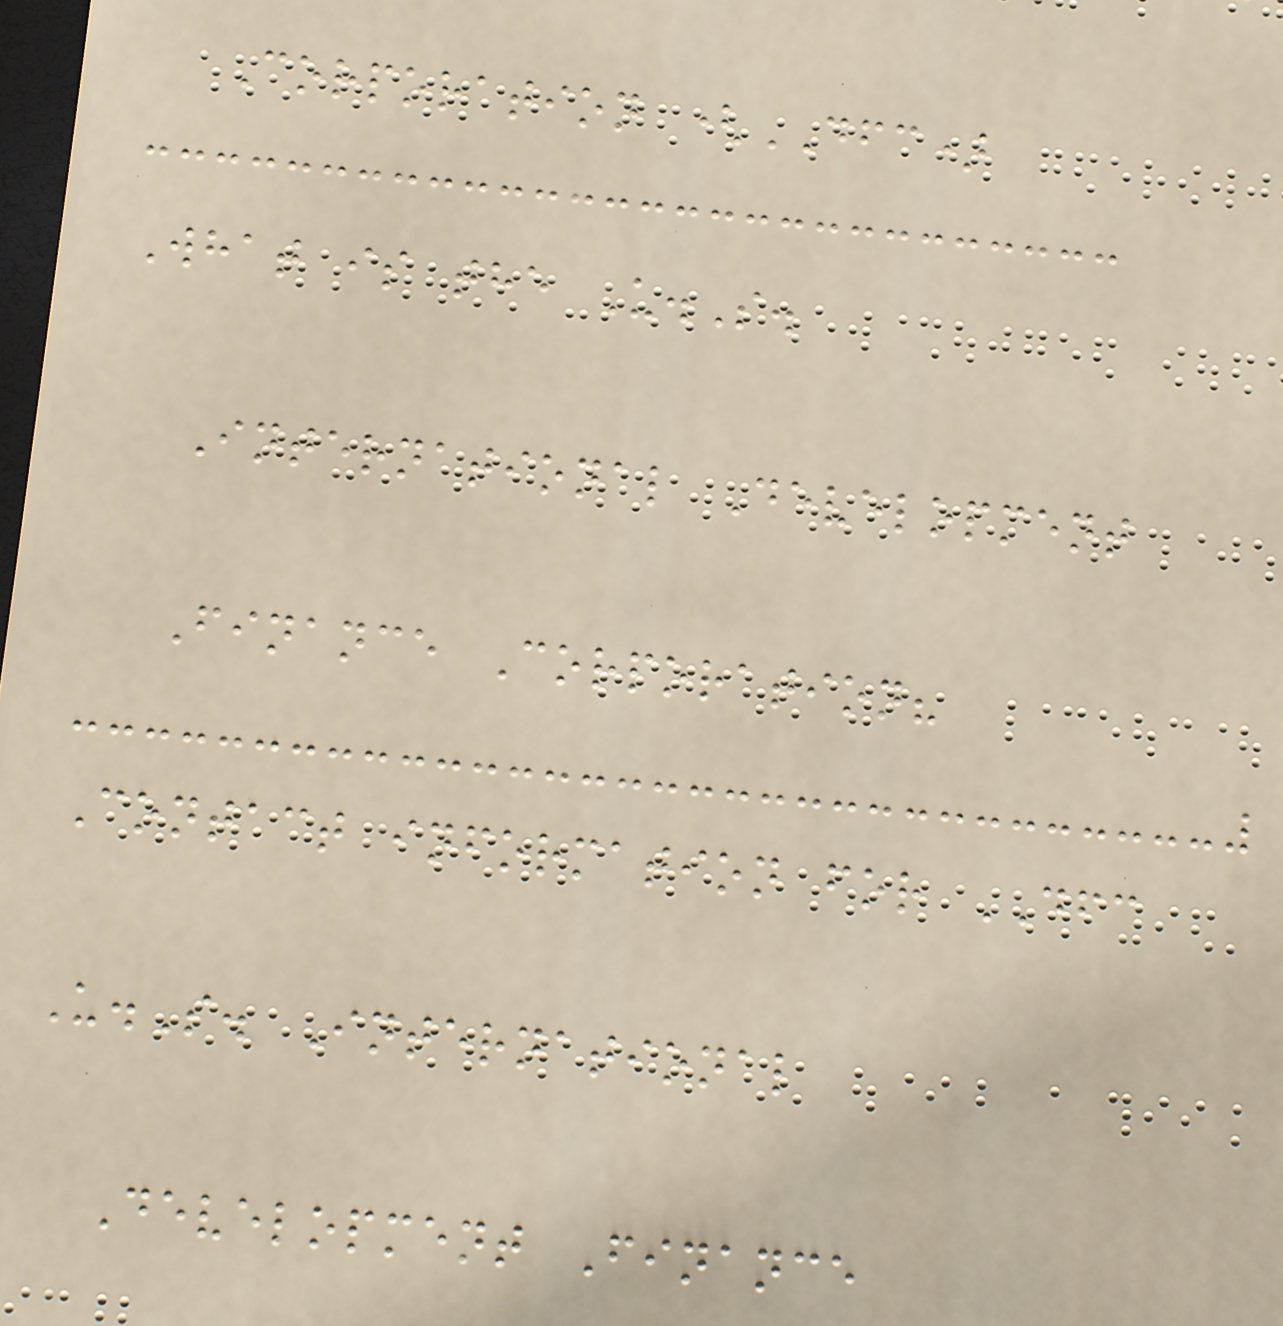Corporation (DFC)
What is the U.S.
International Development
Finance Corporation?
Contact information for DFC
U.S. International
Development Finance
